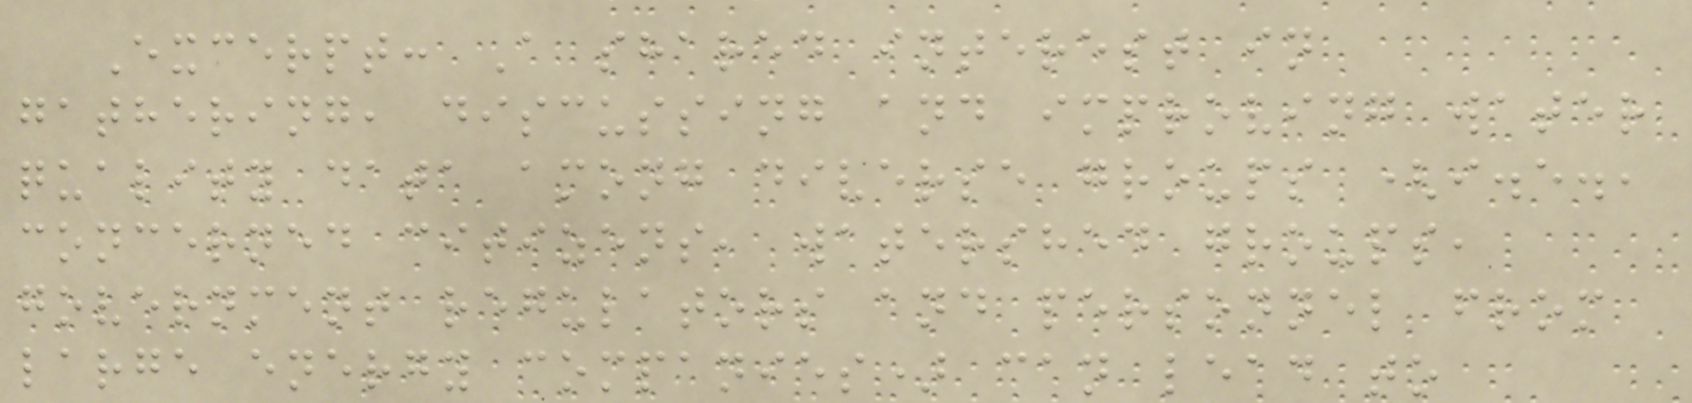Excerpt: A shared interest in
gathering, discussing and improving water
quality data among diverse groups (i.e.,
concerned citizens, watershed groups,
government regulators and personnel from
large energy companies) can lead to
